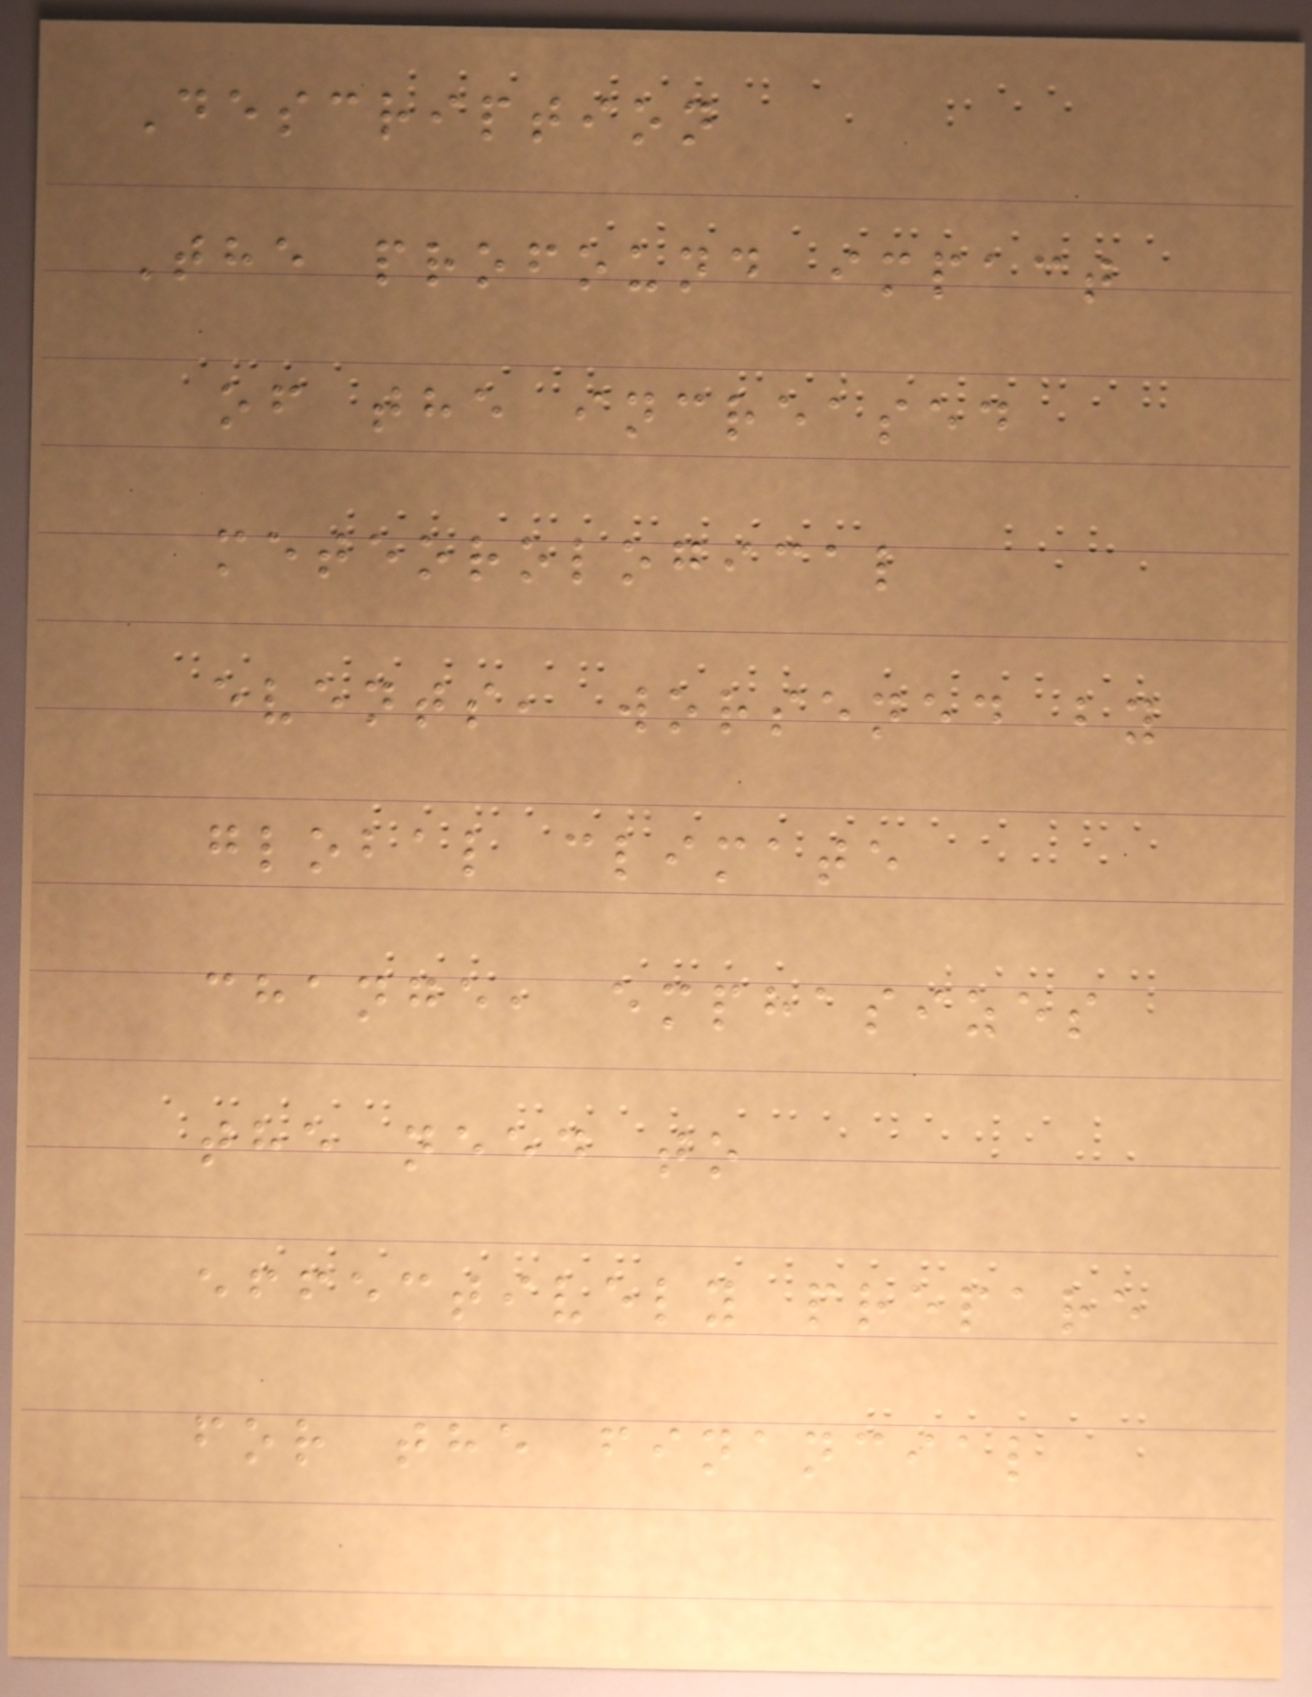Description
The profound impact
of the increased
meteorological
events, worsened by
global climate
change, emphasizes
the need to
effectively prepare
for the financial
